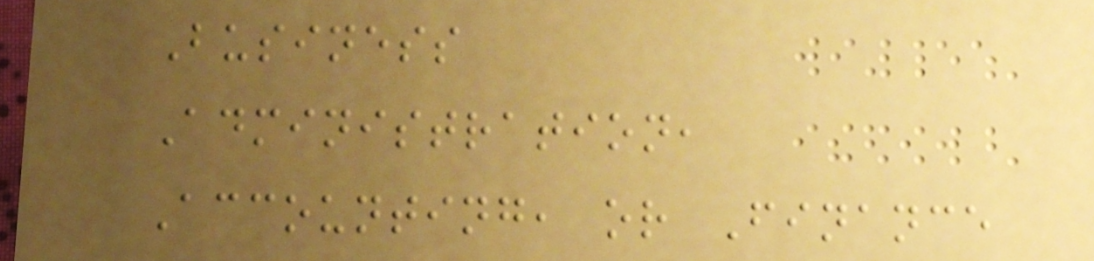Business
Administration,
Accounting, or Finance
